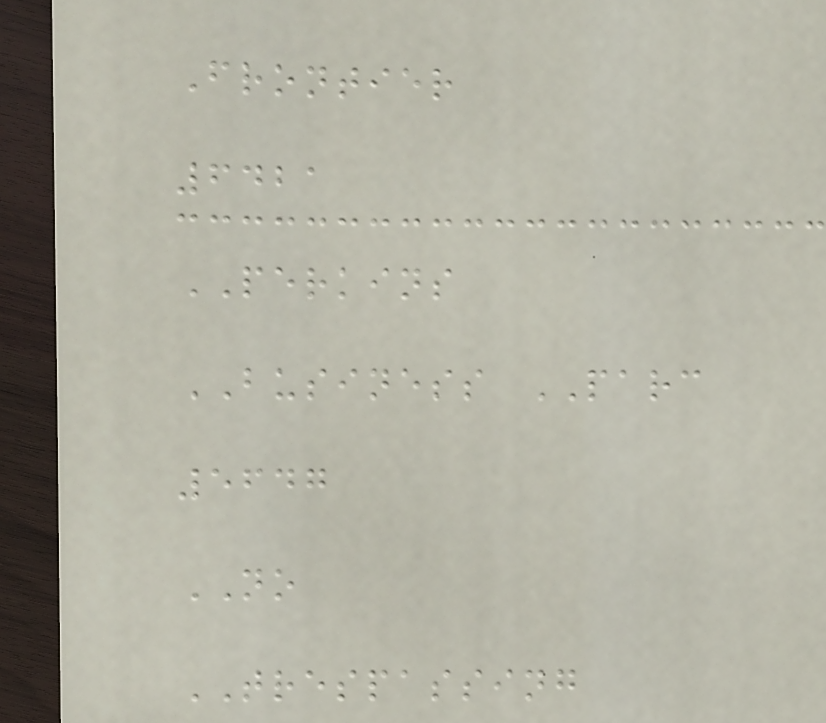Frontier
6421
PERKINS
BUSINESS PARC
5647
NO
TRESPASSING
